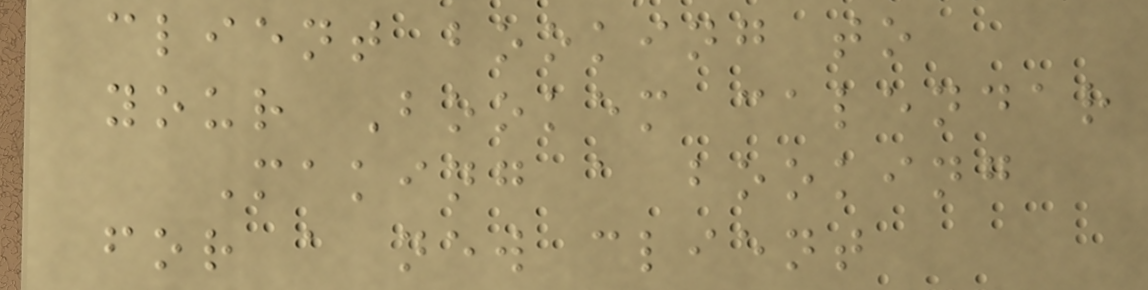client booking to
your Bookem calendar
Making a booking
for a new client
